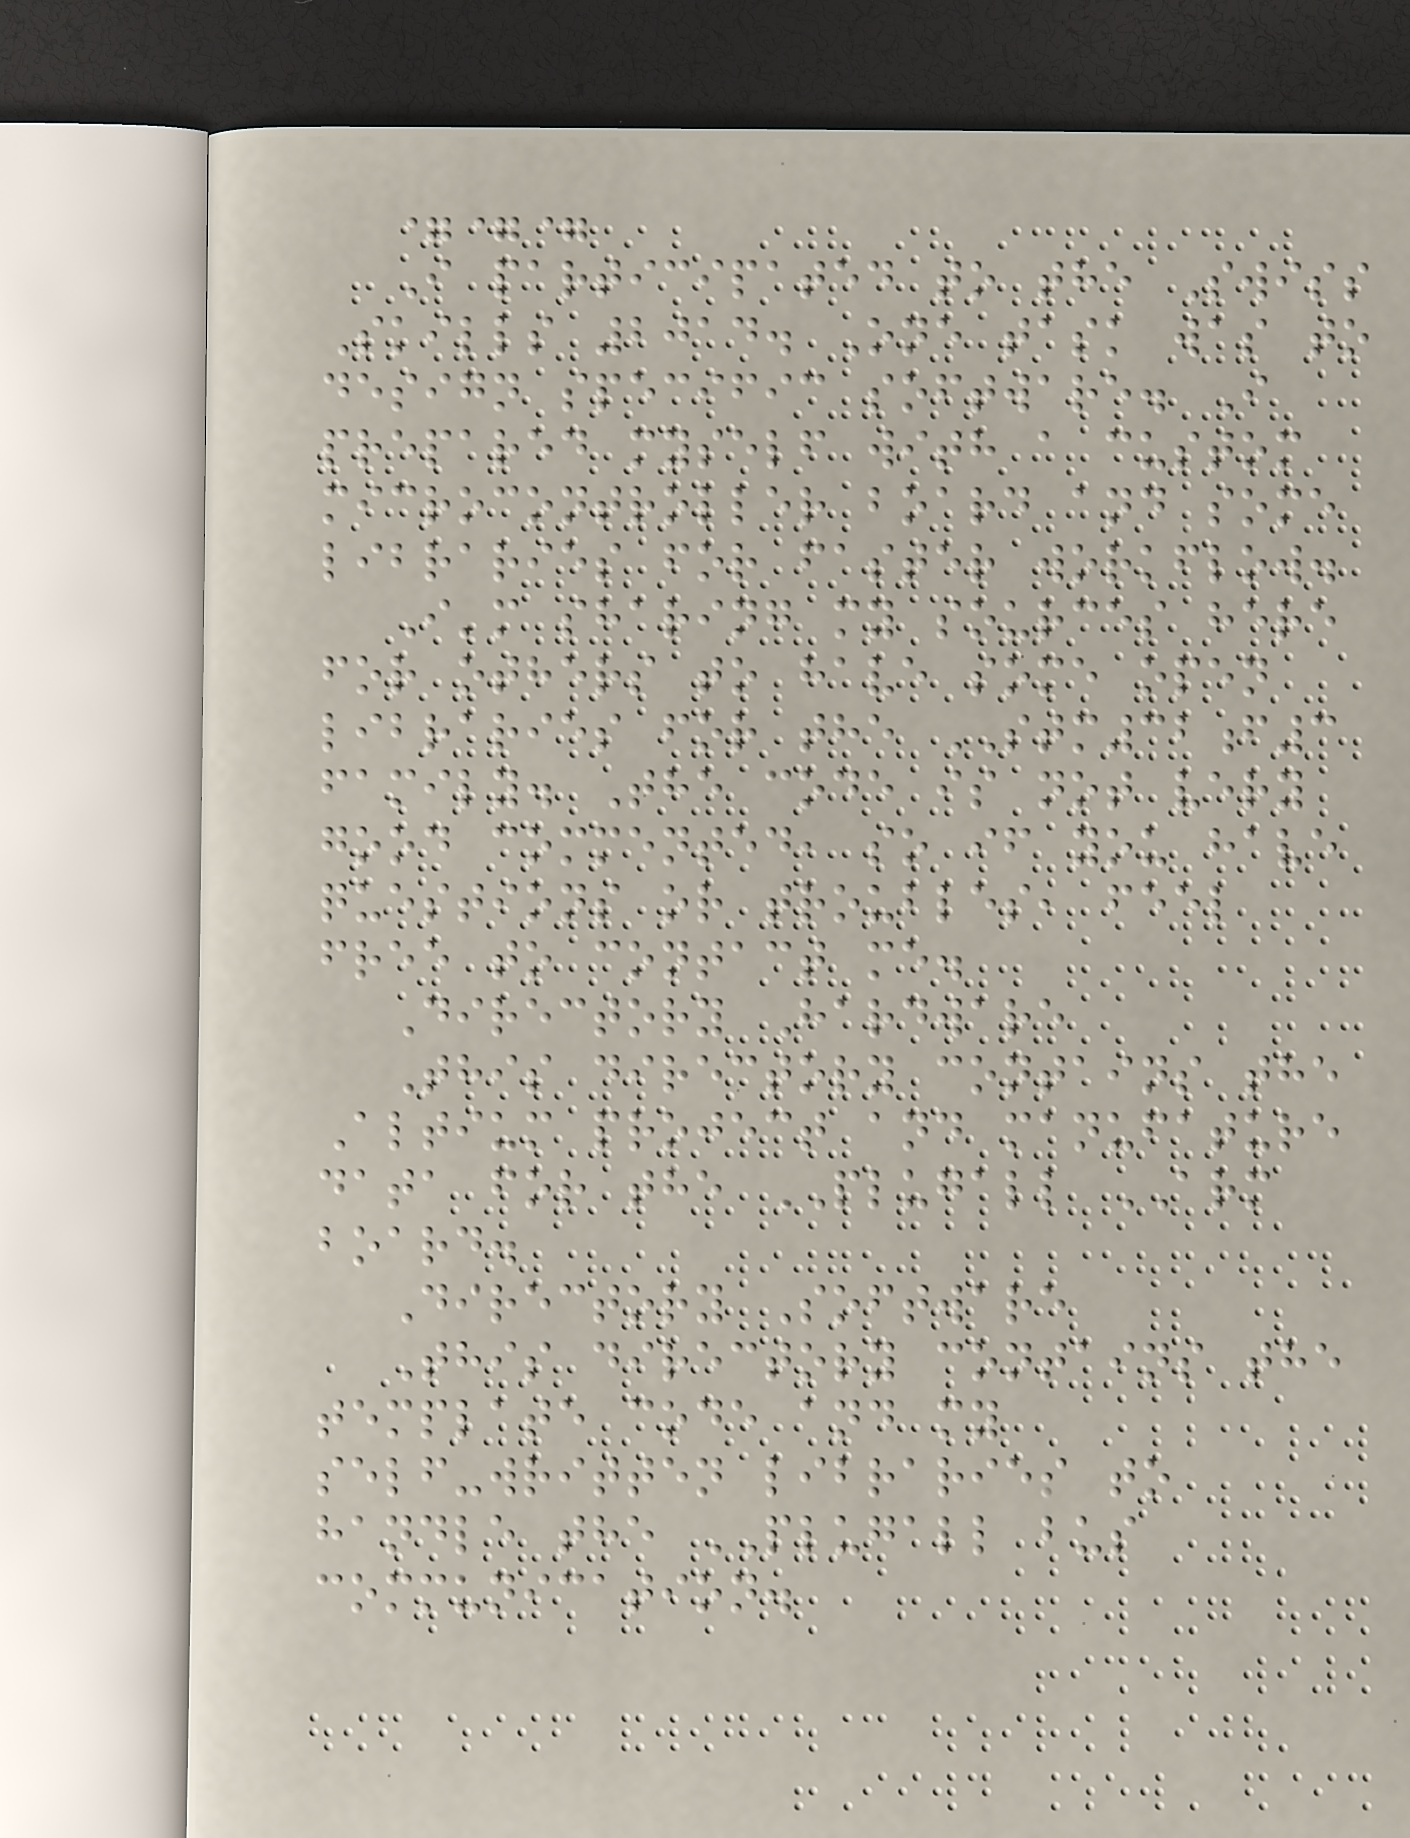===
I participated to the Swiss
Skills 2014. One task was to
design specific software. I
prepared myself with a custom
microcontroller board and some
libraries for faster workflow.
I'm sharing my sources here
for others to have some open
libraries for the STM32f3
family. The code is not very
good commented, so if you have
questions or troubles, feel
free to contact me.
Directory Hardware
This directory contains the
Altium project and manufature
data for the PLUGALL ARM
board.
Directory Software
This directory contains the
template code and my
self-written libraries to
handle the PLUGALL bus
communication.
